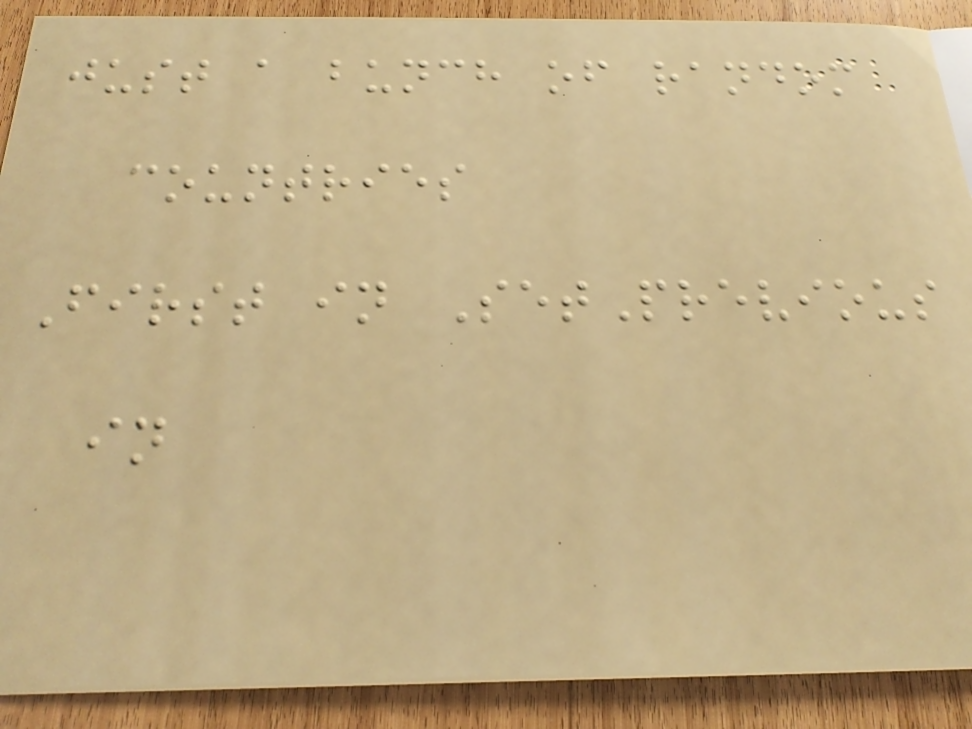just a bunch of random
countries
First in SetPrevious
in
